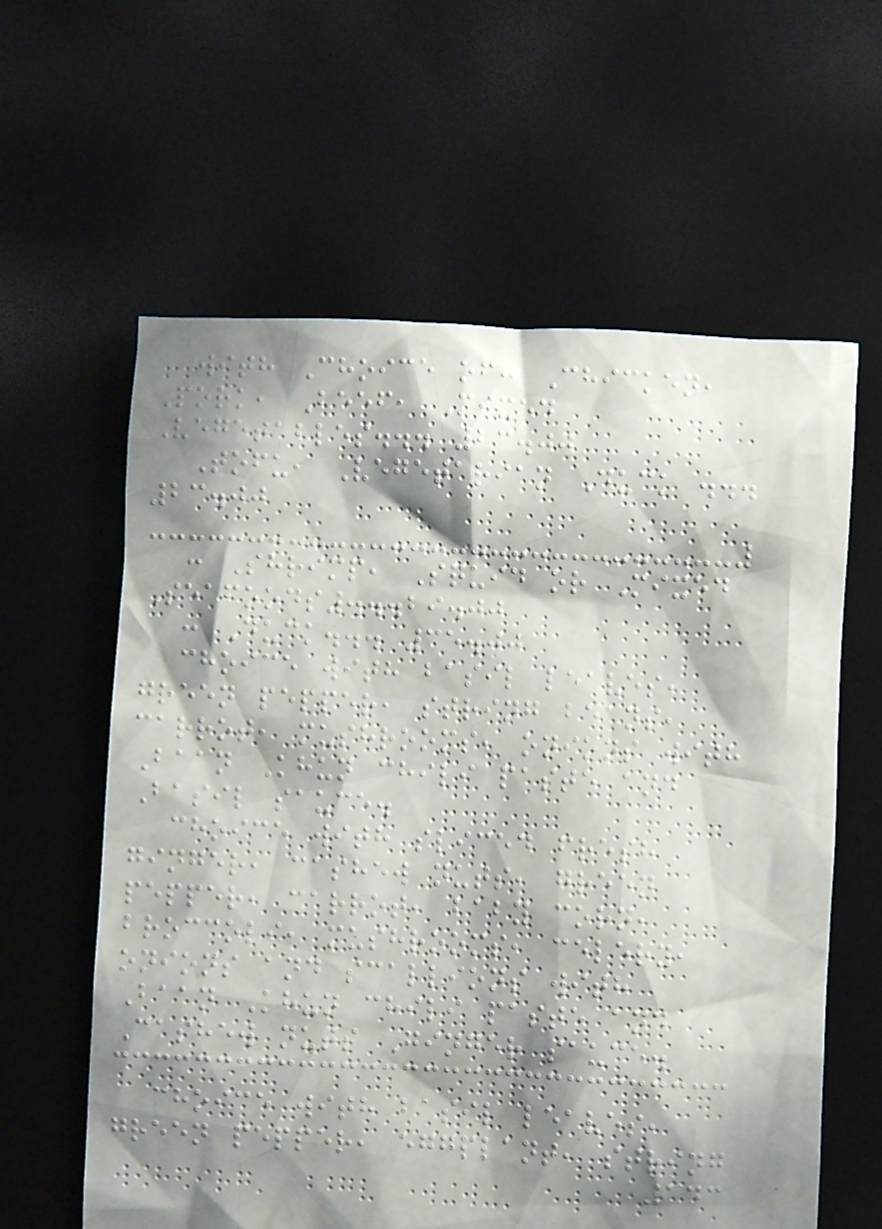with Choice of: Chicken,
Pork, Beef, Mixed
Vegetables... 23.00
Tofu, Vegetarian Duck ...
23.00
: Shrimp, Squid or Mixed
Seafoods...29.00
: Duck... 35.00
choice with basil leaves,
green pepper, string beans,
carrot, mushrooms, onions with
Baan Khun chili paste and
Basil sauce.
choice with sliced fresh
ginger, cashew nuts, green
pepper, carrot, baby corn,
broccoli, mushrooms, celery,
onions and scallions with
Baan Khun chili paste and
Cashew nuts Ginger sauce.
choice with basil leaves,
green pepper, eggplant, string
143
